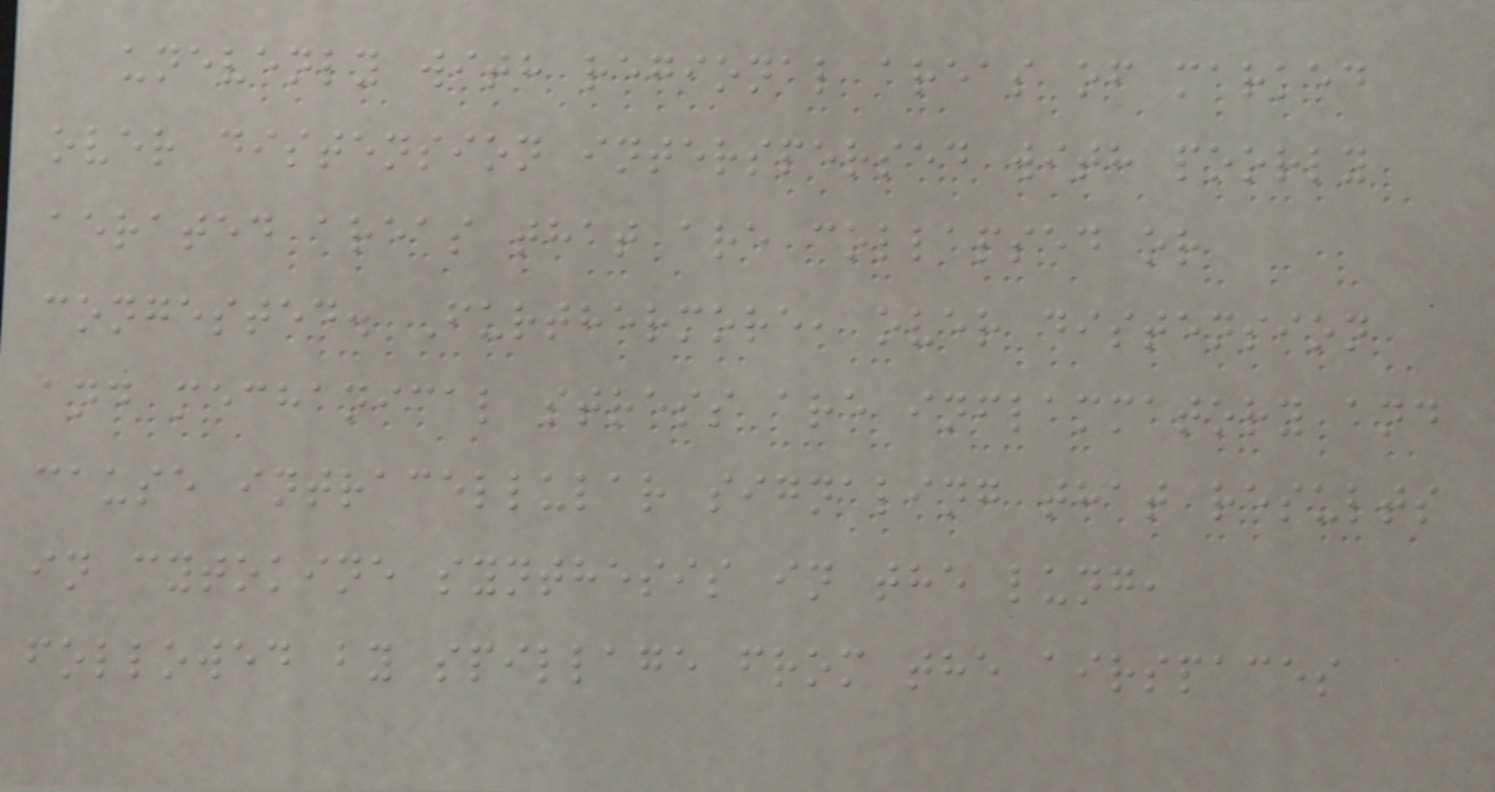unevenly with regional areas of marked
over distension interspersed with poorly
aerated areas that are collapsed or
congested. Furthermore, over distension
and mechanical stress are inflammatory and
cause intracellular signaling that results
in cytokine synthesis in the lung,
followed by spillage from the airspaces
